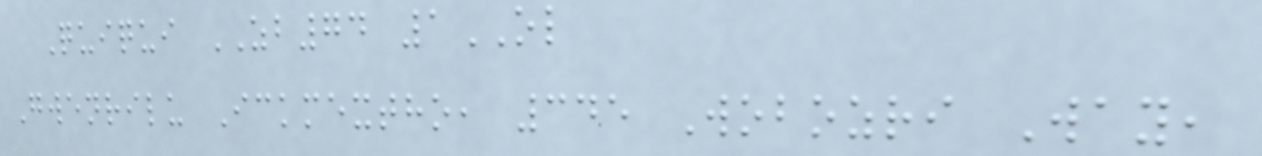Quiqui ZB74 1OL
Gwenrilu Ickmextho, 345 Wobozri Way,
